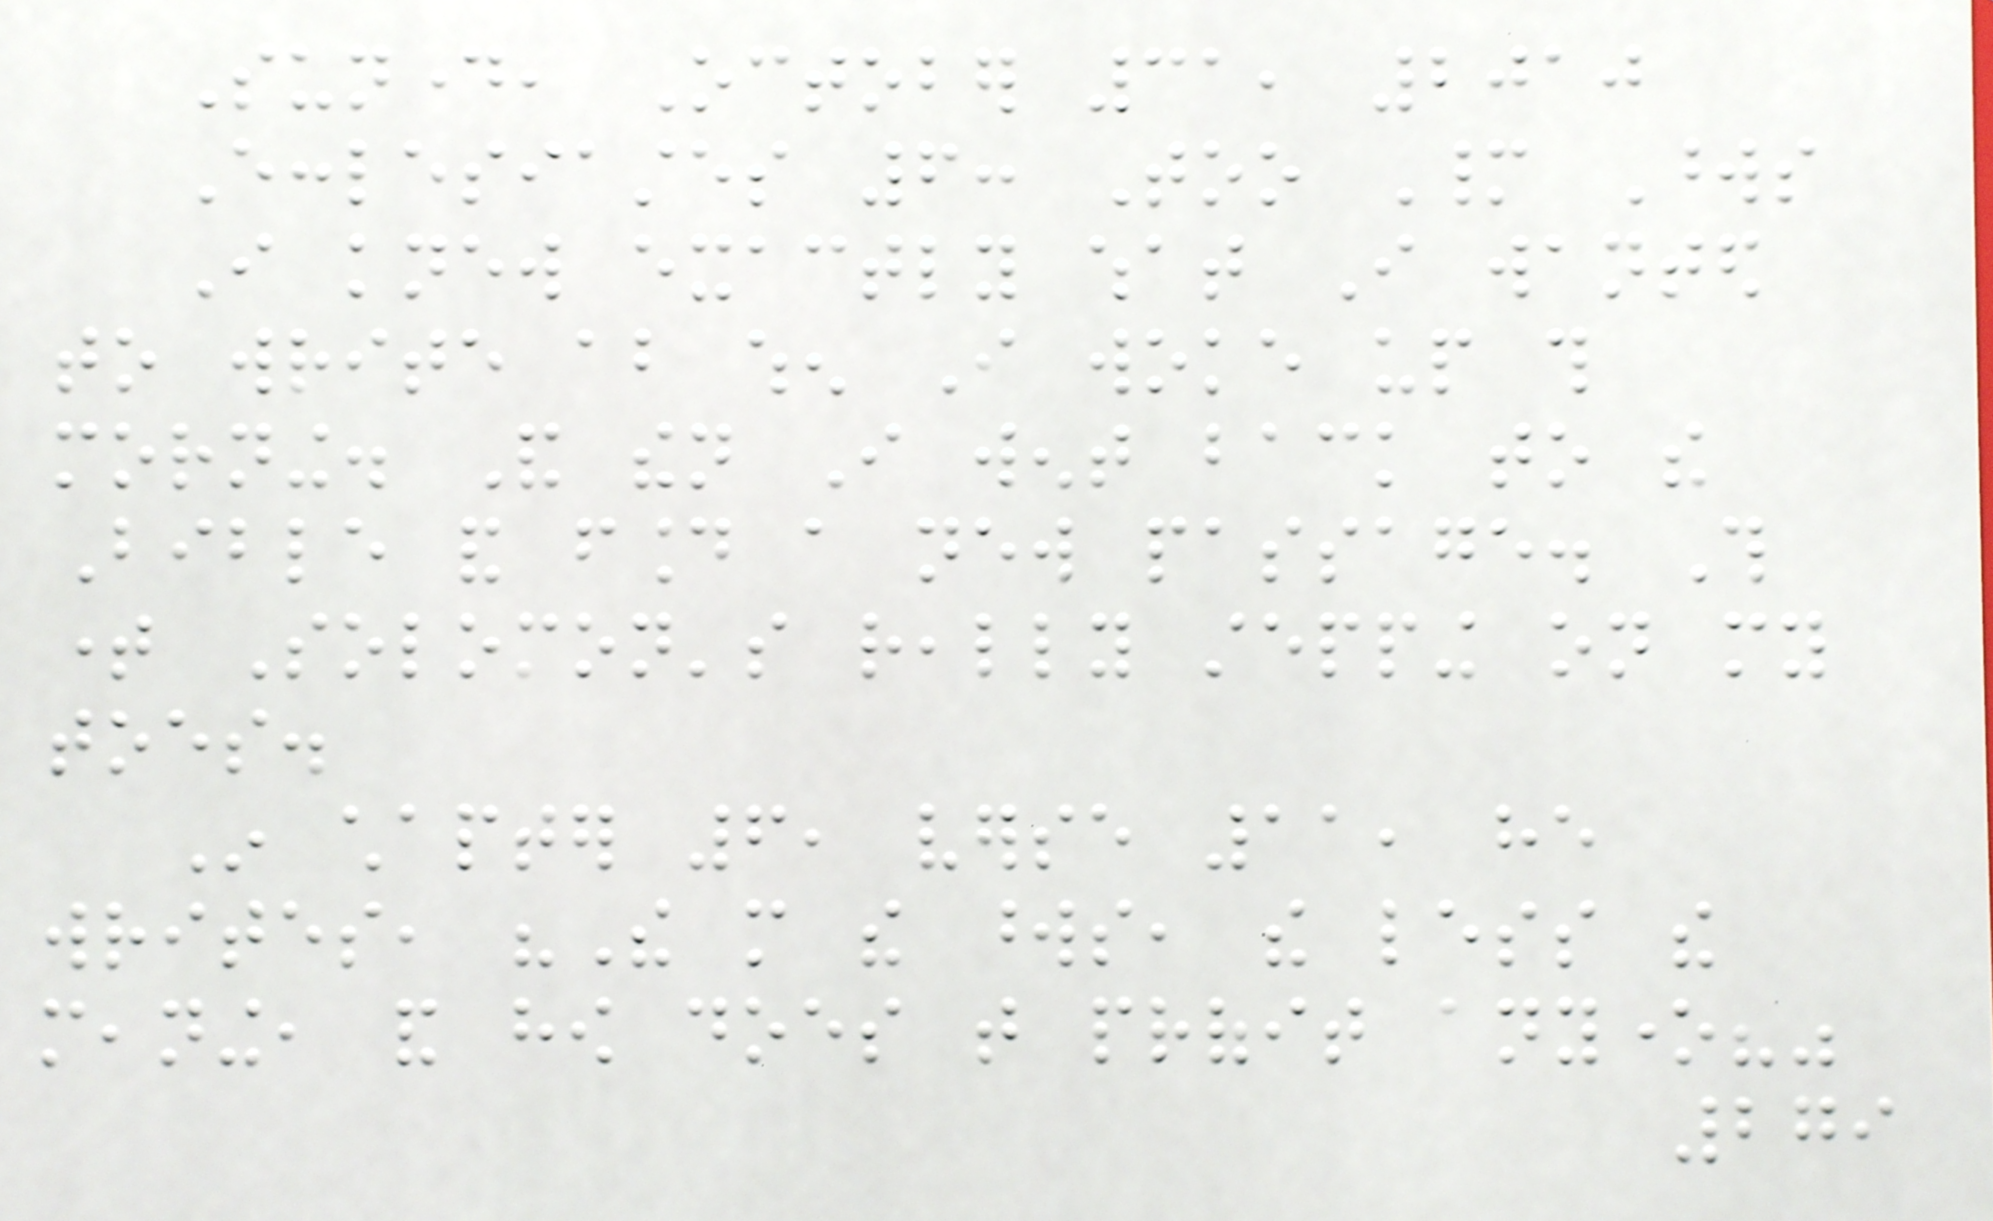Sunday, October 31, 2010
Ecclesiastes 6: Too Many Words
I knew exactly what I wanted
to write about when I woke up this
morning. And then I went back to the
Bible and found a new passage. This
time Solomon's really stepping on my
toes.
In chapter 6, verse 11, he
writes, "The more the words, the less the
meaning, and how does that profit anyone?"
279
